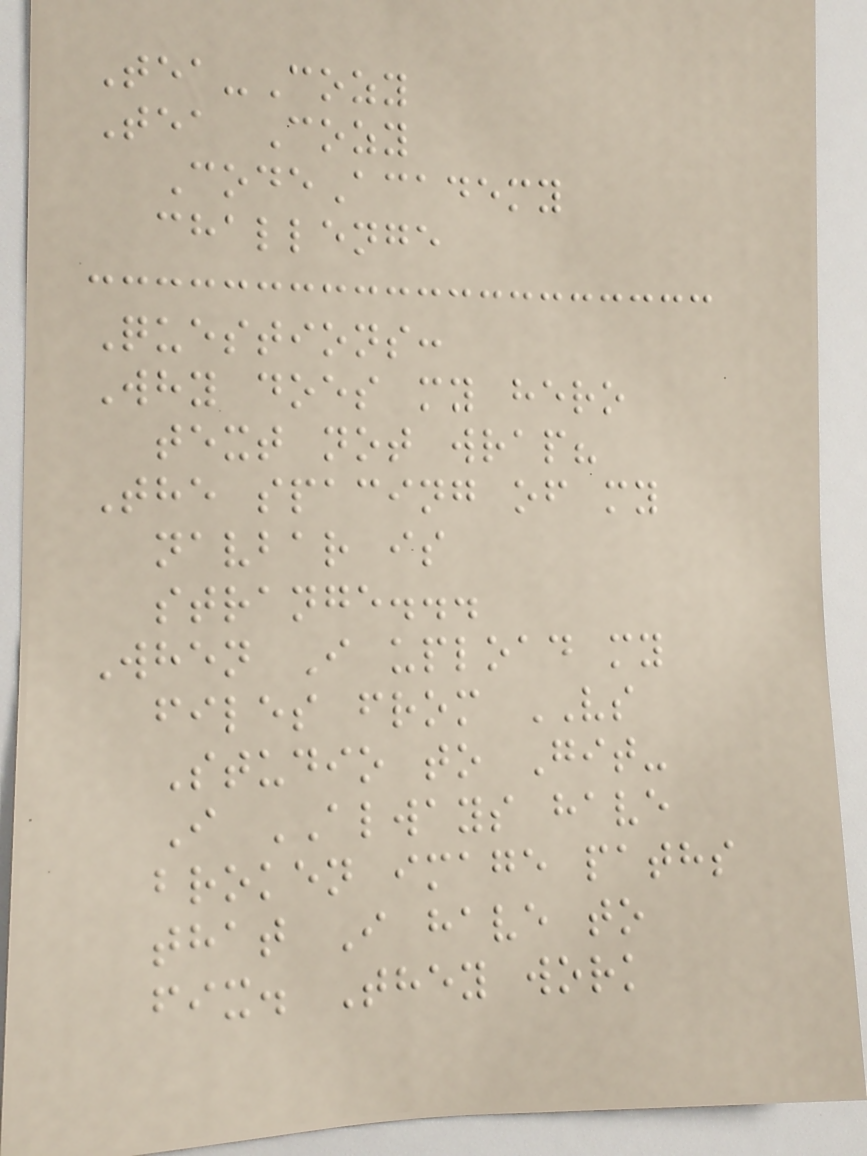Tea-Cozy
Tea Cozy
CodeAcademy
challenge
Questions:
Why does my hero
text not wrap?
The spacing of my
navbar is
strange...
When I upload my
files from VS
Studio to Git-
I ALWAYS have
broken image paths
that I have to
fix. They work
